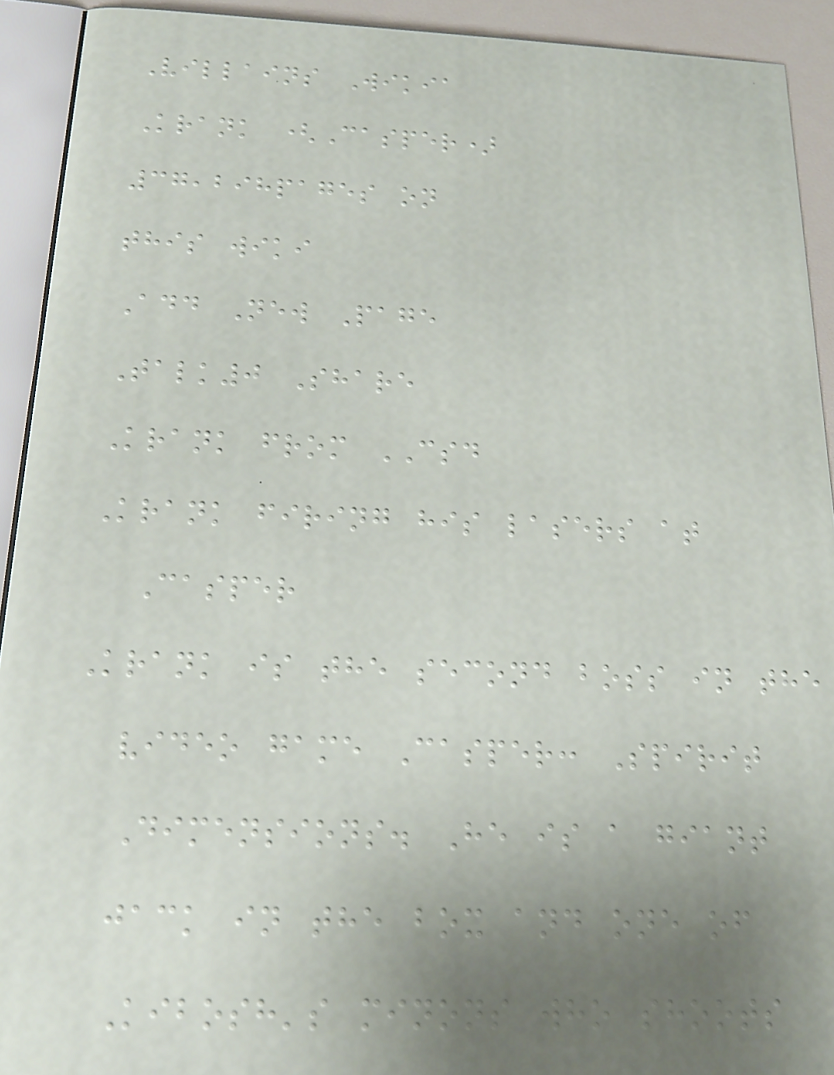Villains Wikia
Krank (Casper)
37,298pages on
this wiki
Add New Page
Talk0 Share
Krank from CSD
Krank firing his lasers at
Casper
Krank is the second boss in the
video game Casper: Spirit
Dimensions. He is a giant
jack in the box and one of
Kibosh's minons who shoots
